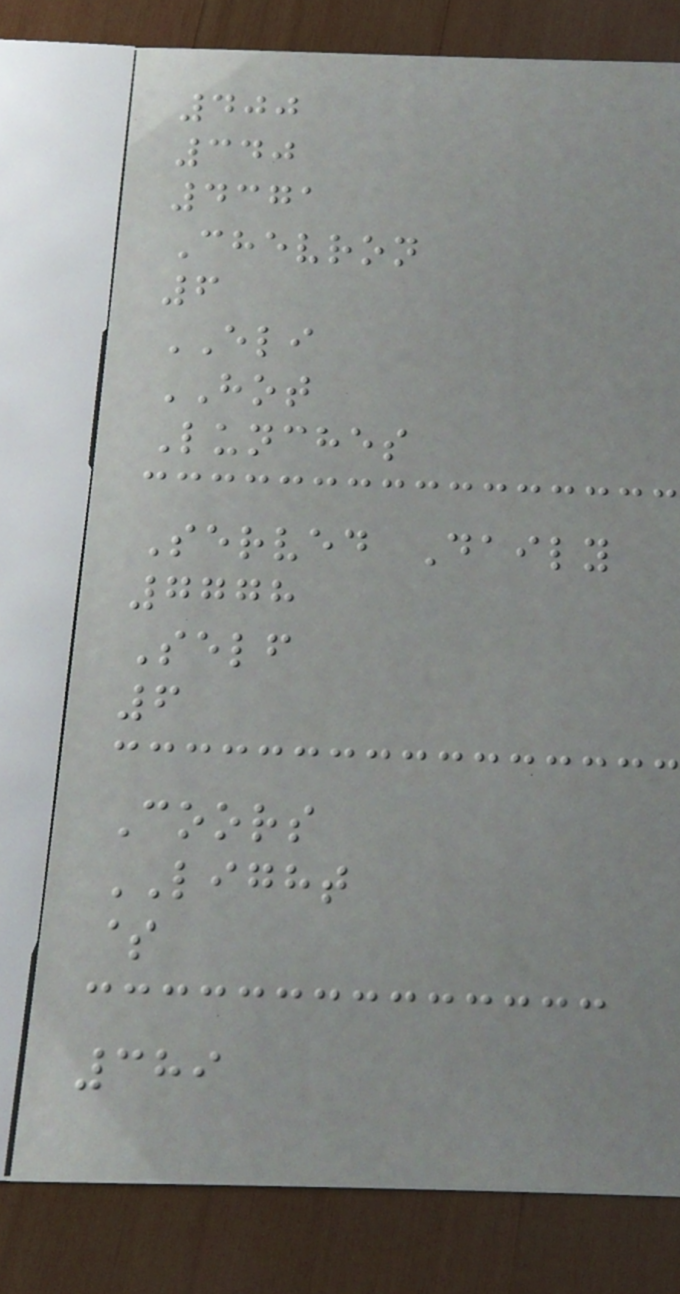400
340
4371
Chevron
6
ELI
HOT
Lunches
Served Daily
7778
Self
6
Coors
LIGHT
$
389
